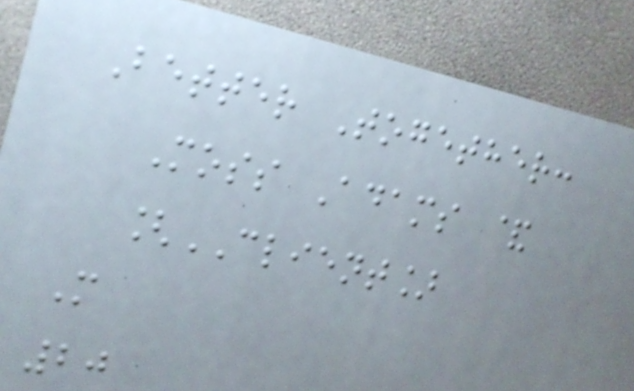Better Together:
Moss Adams &
[CLIENT]
M
20
